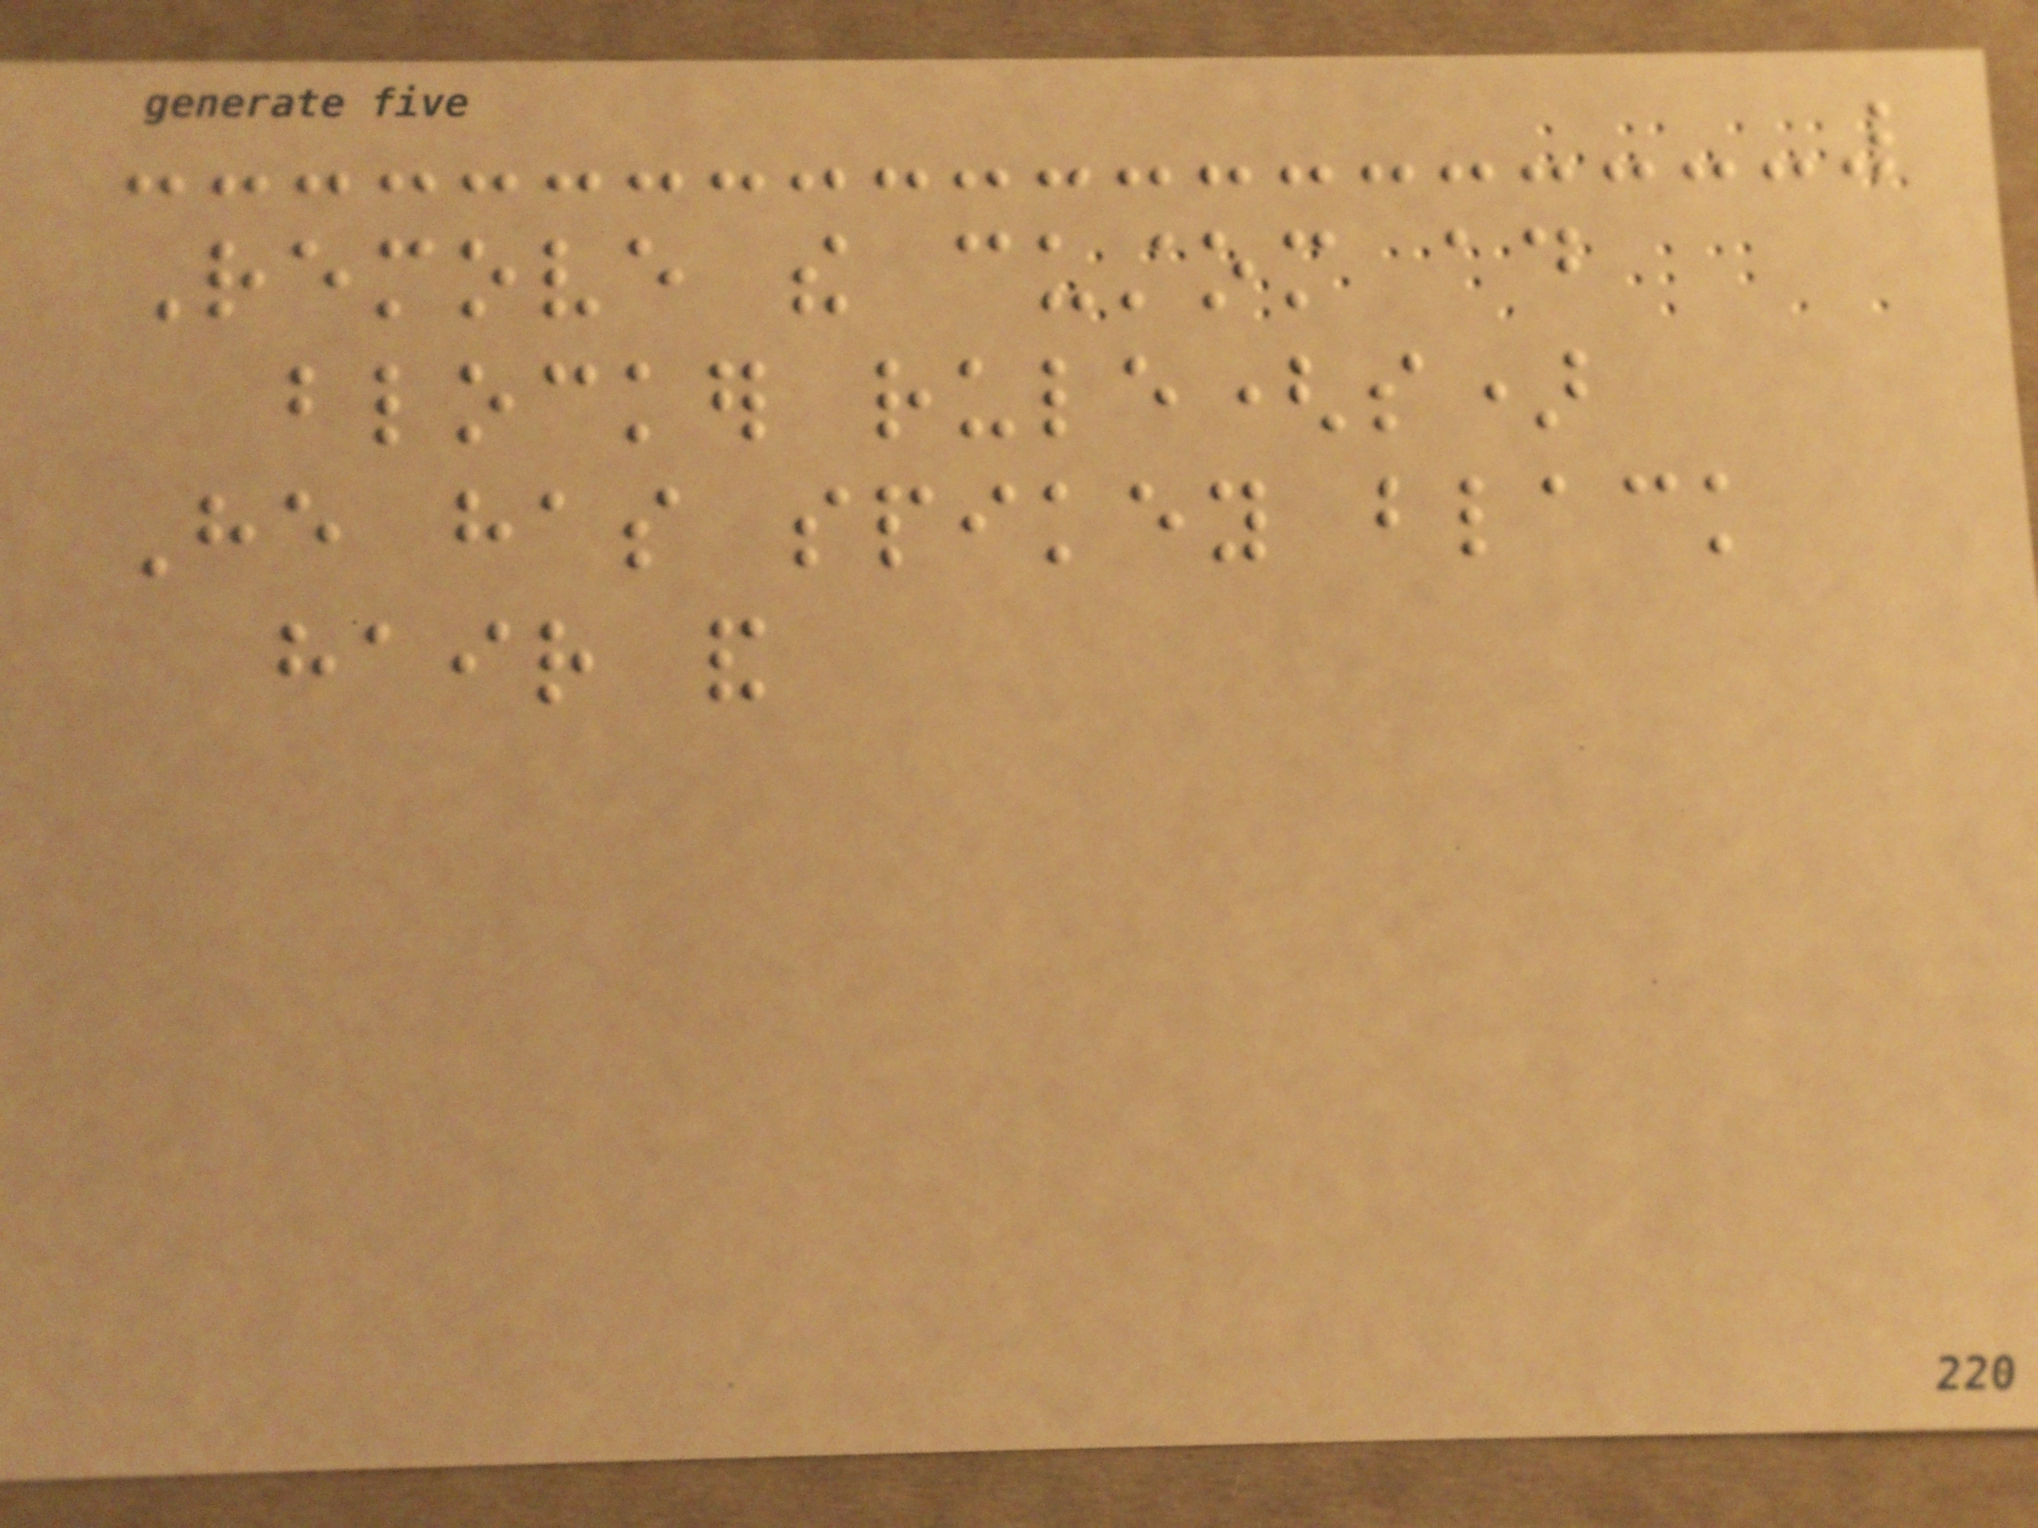Remove the custom ad
blocker rule(s)
He has spikey black
hair and
